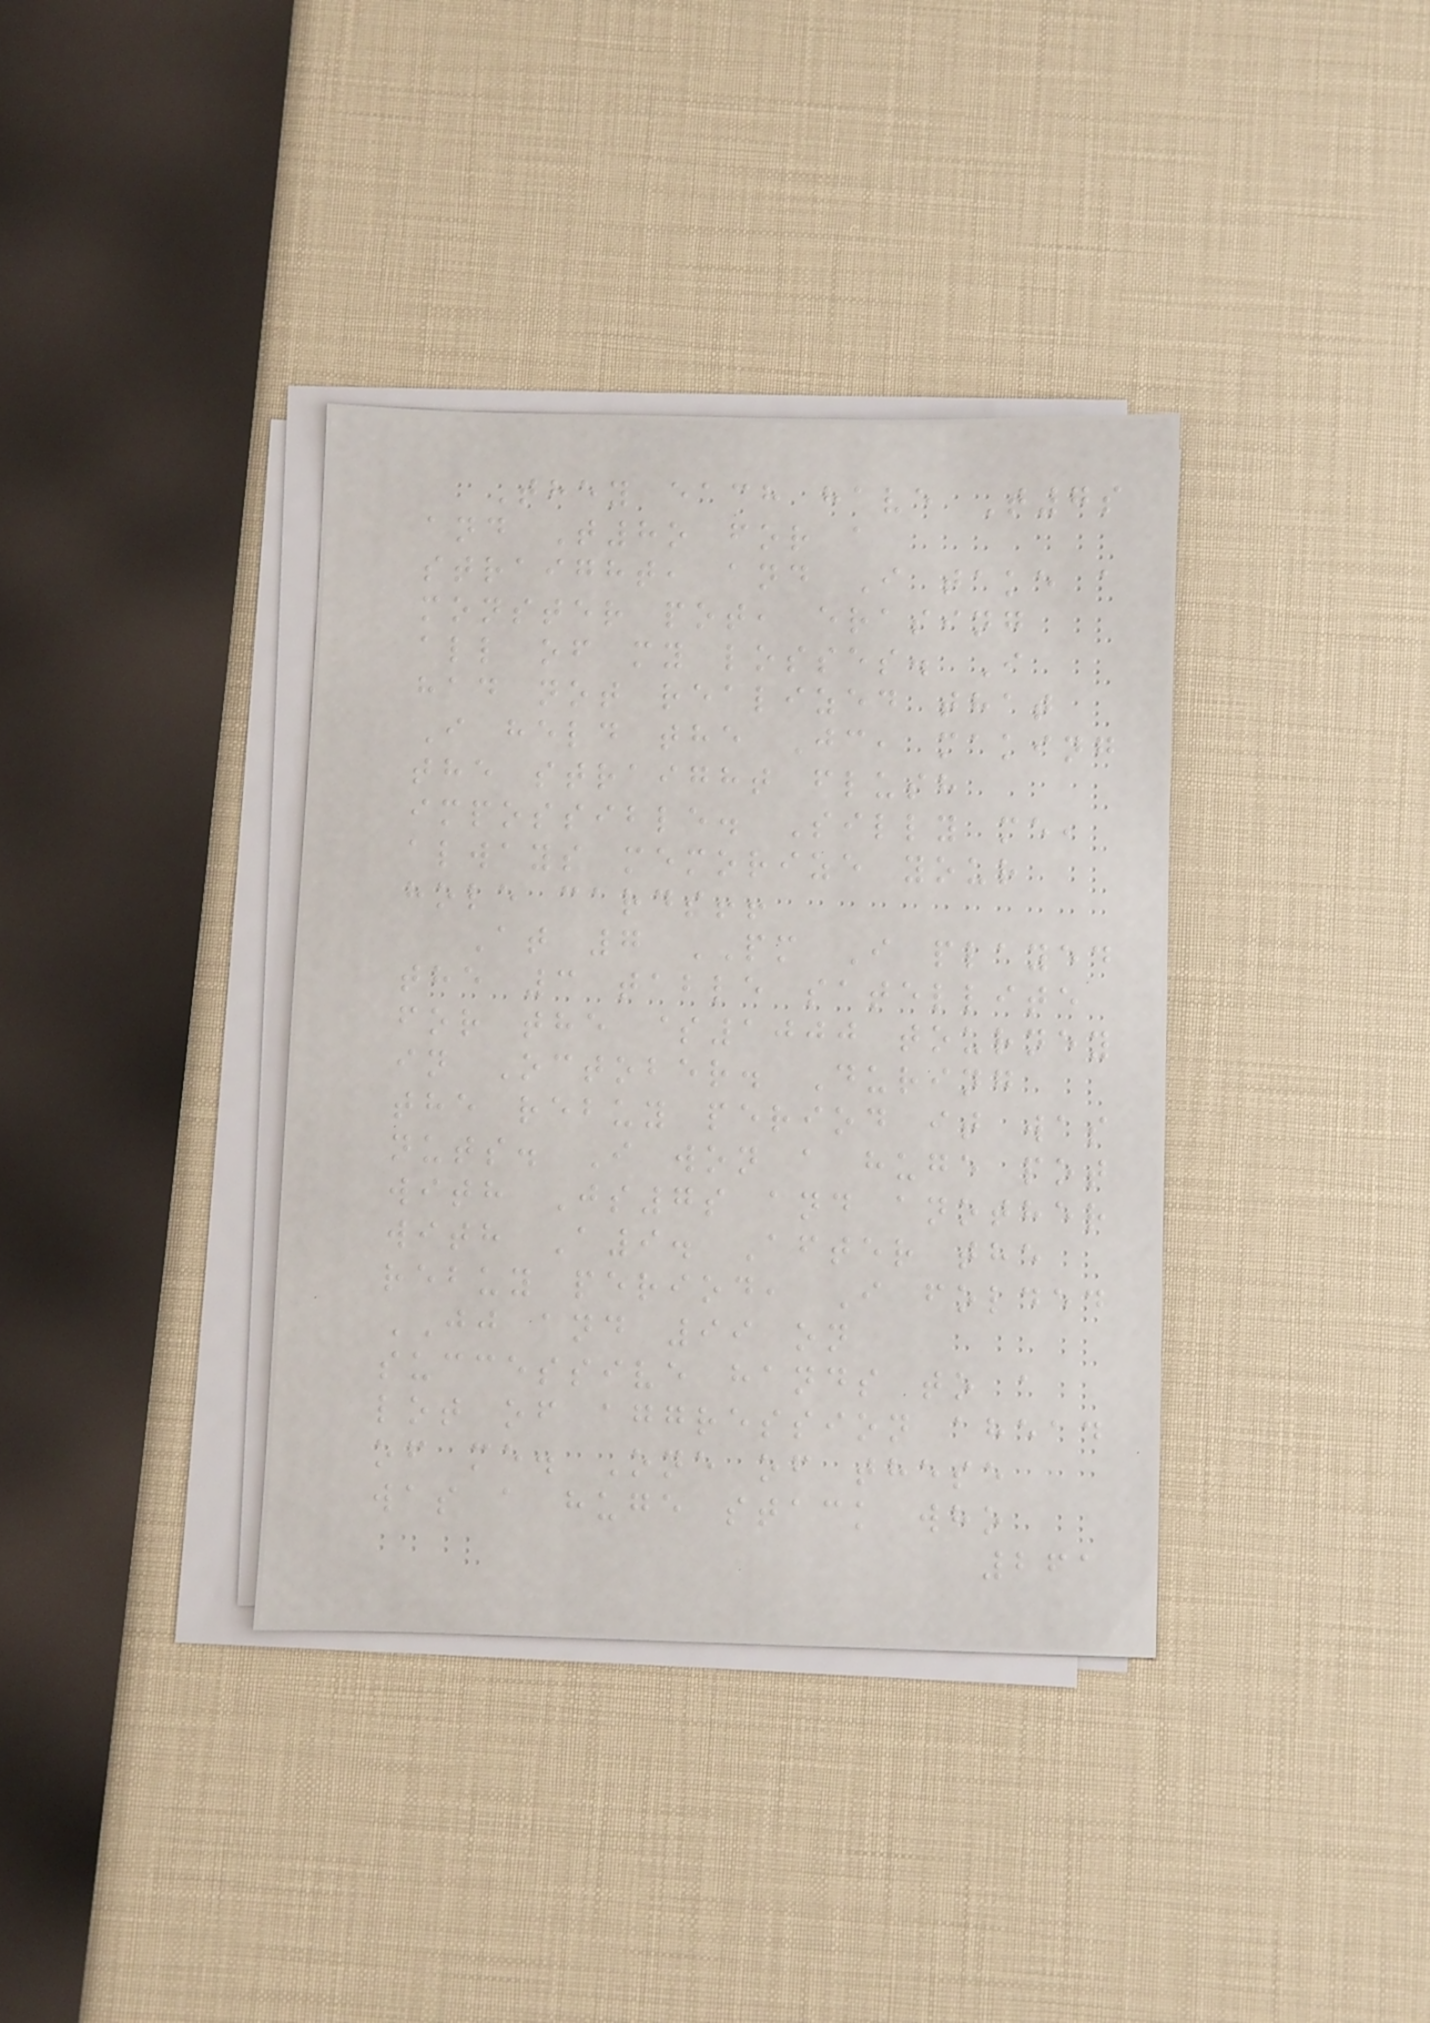They each have T7s
and T8o for a
straight, and I take a
monster pot, erasing
all of my losses. I
had not realized that
I held the Jc, making
the straight flush
impossible. Silly me,
always memorize your
hole cards!!
At 7 PM I played
the 3 table satellite
for the $1000 tourney
in October. During
the rebuy period it was
nuts. I won a huge pot
with Js7s and another
with A9. After the
rebuy period, I folded
JJ and 99 on
successive hands to a
lot of aggression ahead
of me. One of these
was a huge stack who
261
